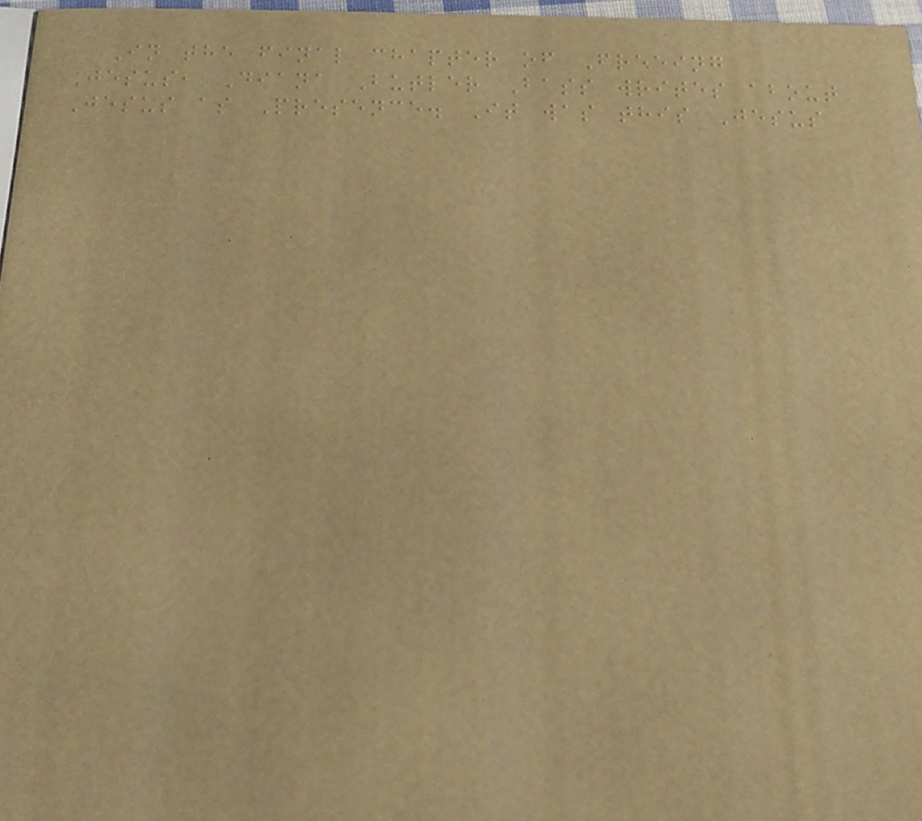In the final chapter of Freeing
Jesus, Diana Butler Bass writes about
Jesus as Presence. It was this Jesus
